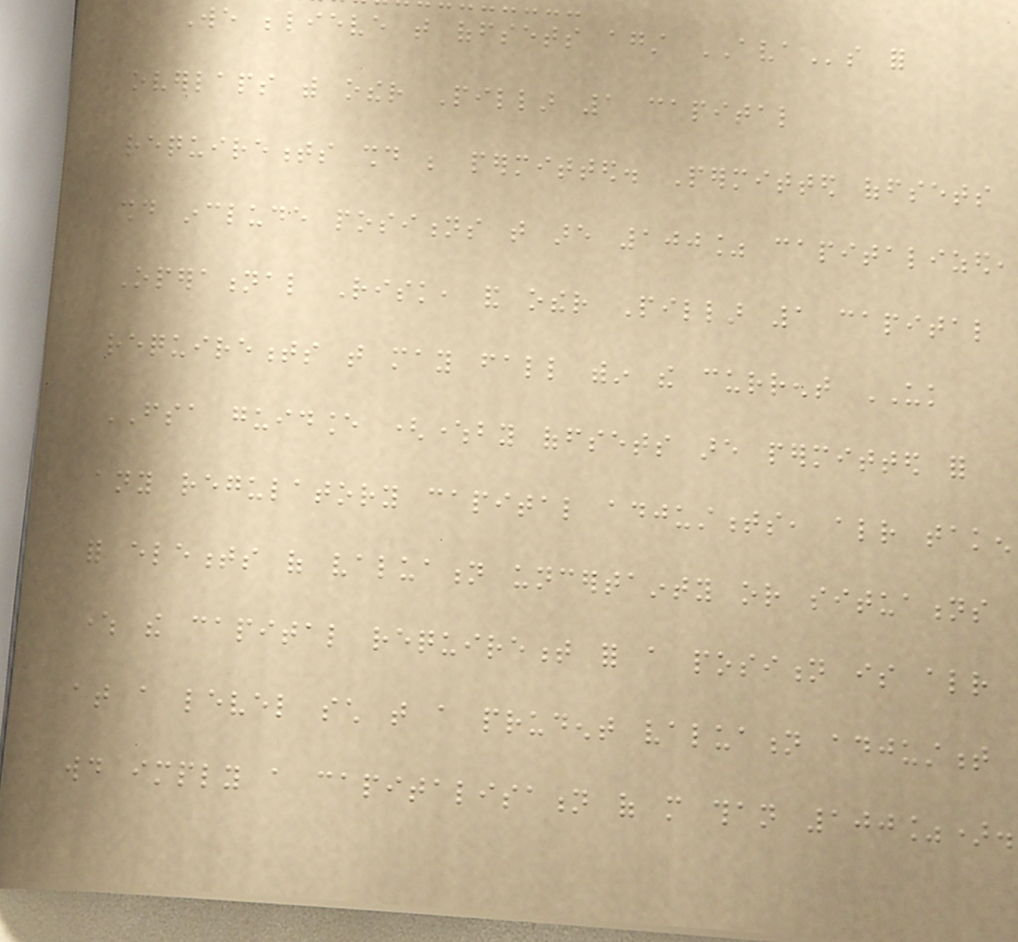We believe that offsets against AVAs for
overlaps with other Pillar 1 capital
requirements should be permitted. Permitted offsets
should include positions that are 100% capitalized,
Operational Risk, and other Pillar 1 capital
requirements that may fall within the current UK
FSA guidance (whereby offsets are permitted for
any regulatory capital adjustments, already taken
for elements of valuation uncertainty or situations
where the capital requirement for a position is already
at a level such that a prudent valuation adjustment
would imply a capitalisation of more than 100%).
